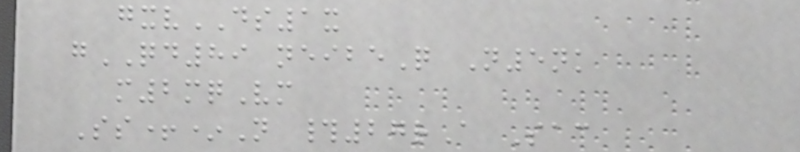gxvDS1x
gQD89 neibeQ N5nk
m2mqVm
Ss+*N #27rA Sac
